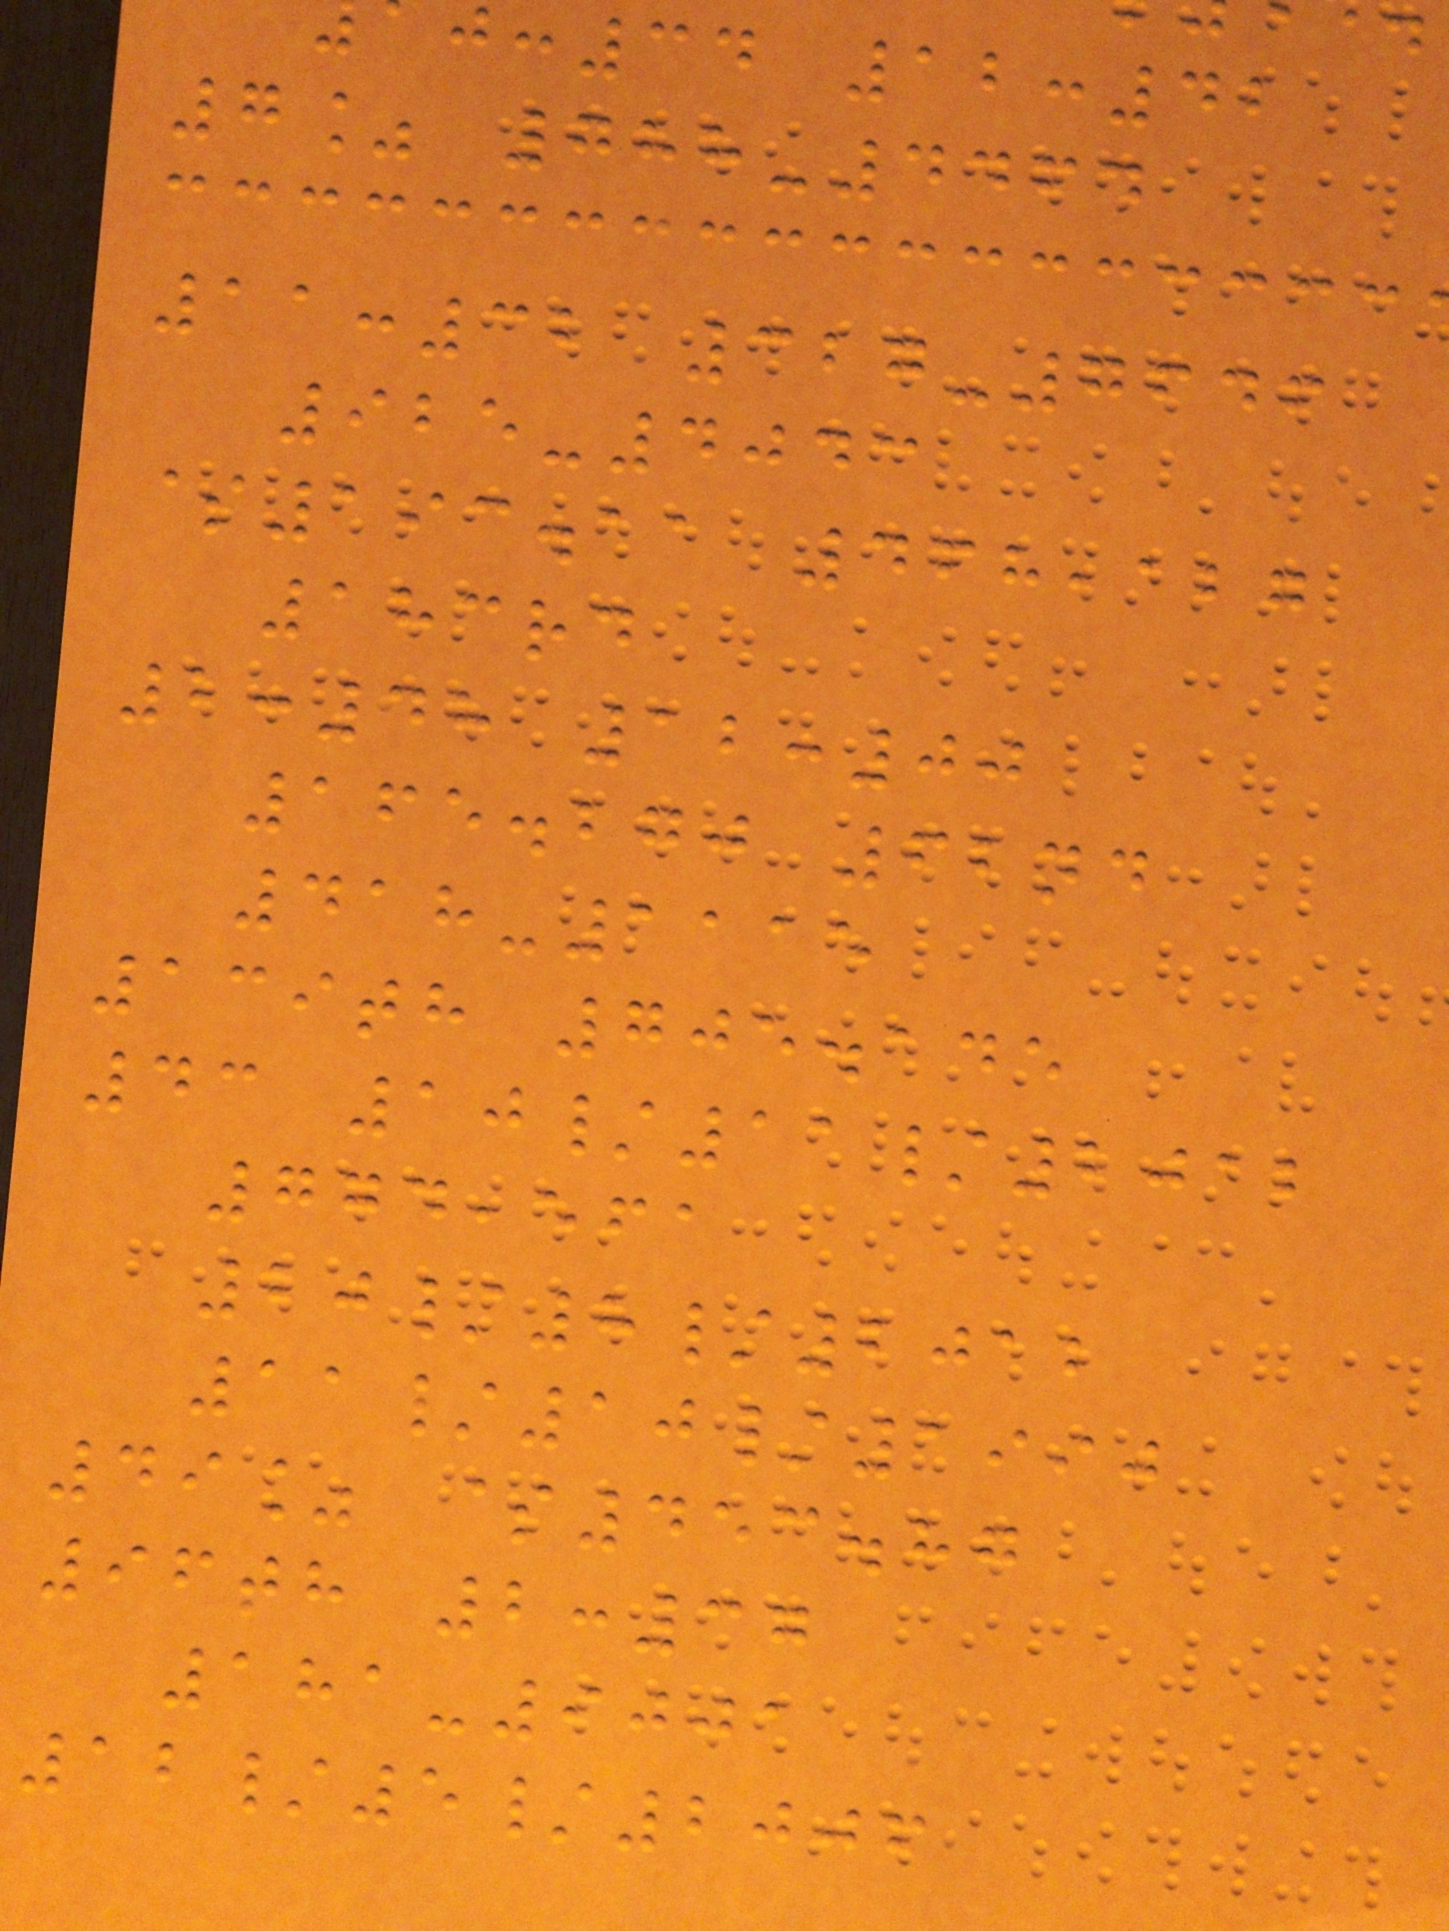:34 12:42
7% 788-4464
11:32 327-7646
925-4043
$193.11 468,127
183rd
2:48 12:00
165.270 62nd
418-1115
139th 705.145
43 10/11/2012
774,561
20/8/2012
11/10/1990
49% $453.87
96th 2:37
181-9001
12/5/2006
